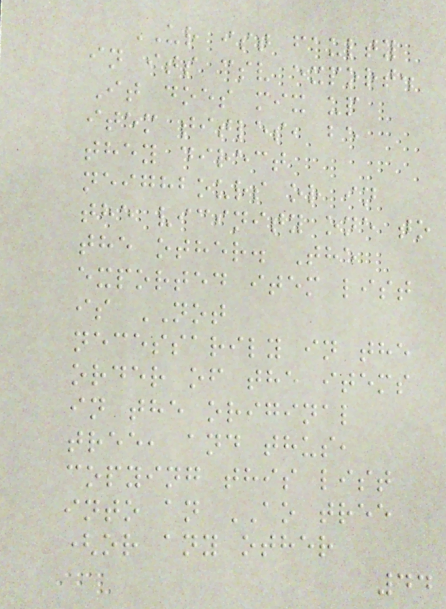UR ist faulty
in its csv export.
It does mix up
item titles, be
they direct
neighbours or in
the vicinity one to
the other. The
exported item list
is NOT
necessarily in the
order of the items
in the original
tree, and thus,
copying this list
into an AO tree
(or any other
44
